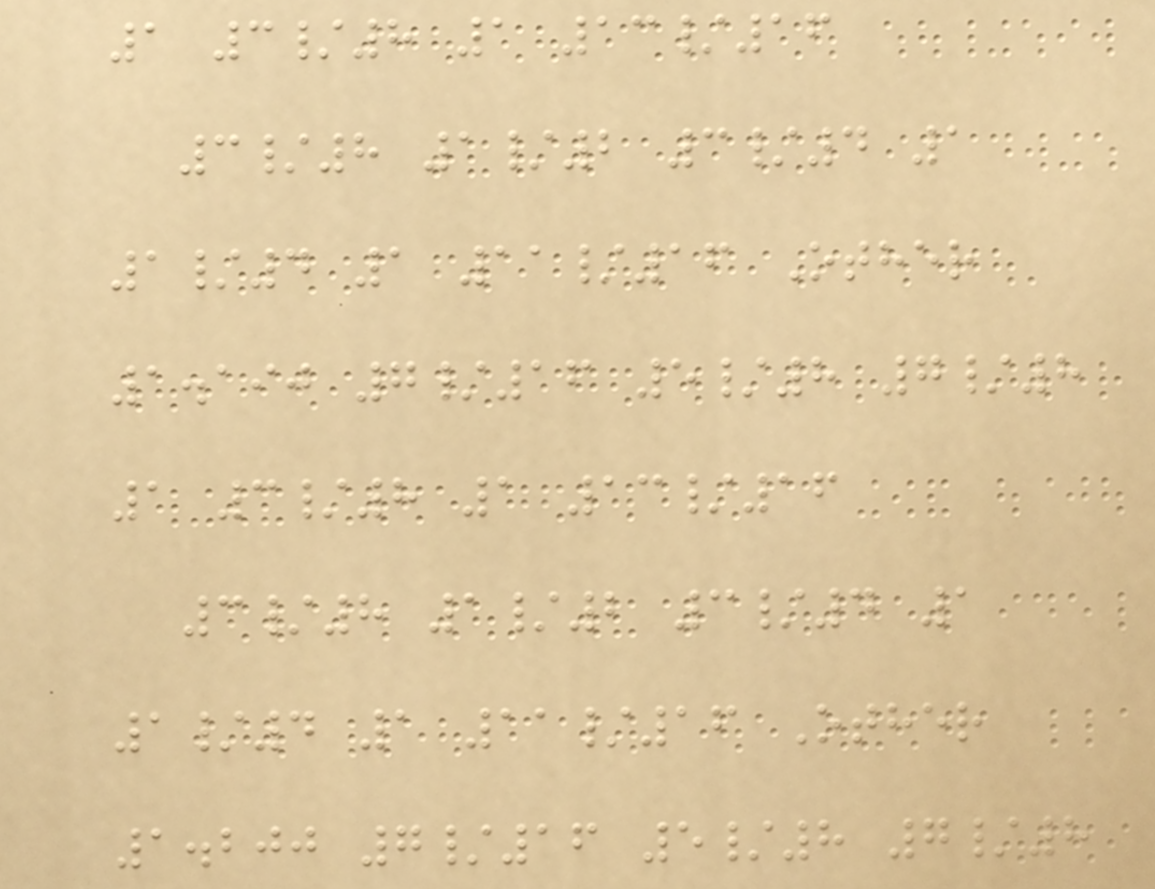1 3/8 1 13/16
3/8 1/2 3/4 1
1/4 1 11/16 Other
1.190 7/16 5/8 7/8
1 3/8 1 13/16
3/8 1/2 3/4 1
1/4 1 11/16 Other
1.200 7/16 5/8 7/8
